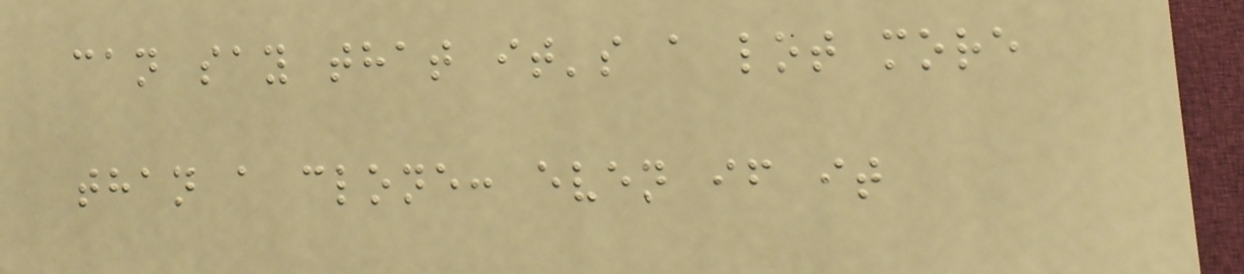can say that it's a lot more
than a clone: even if it
